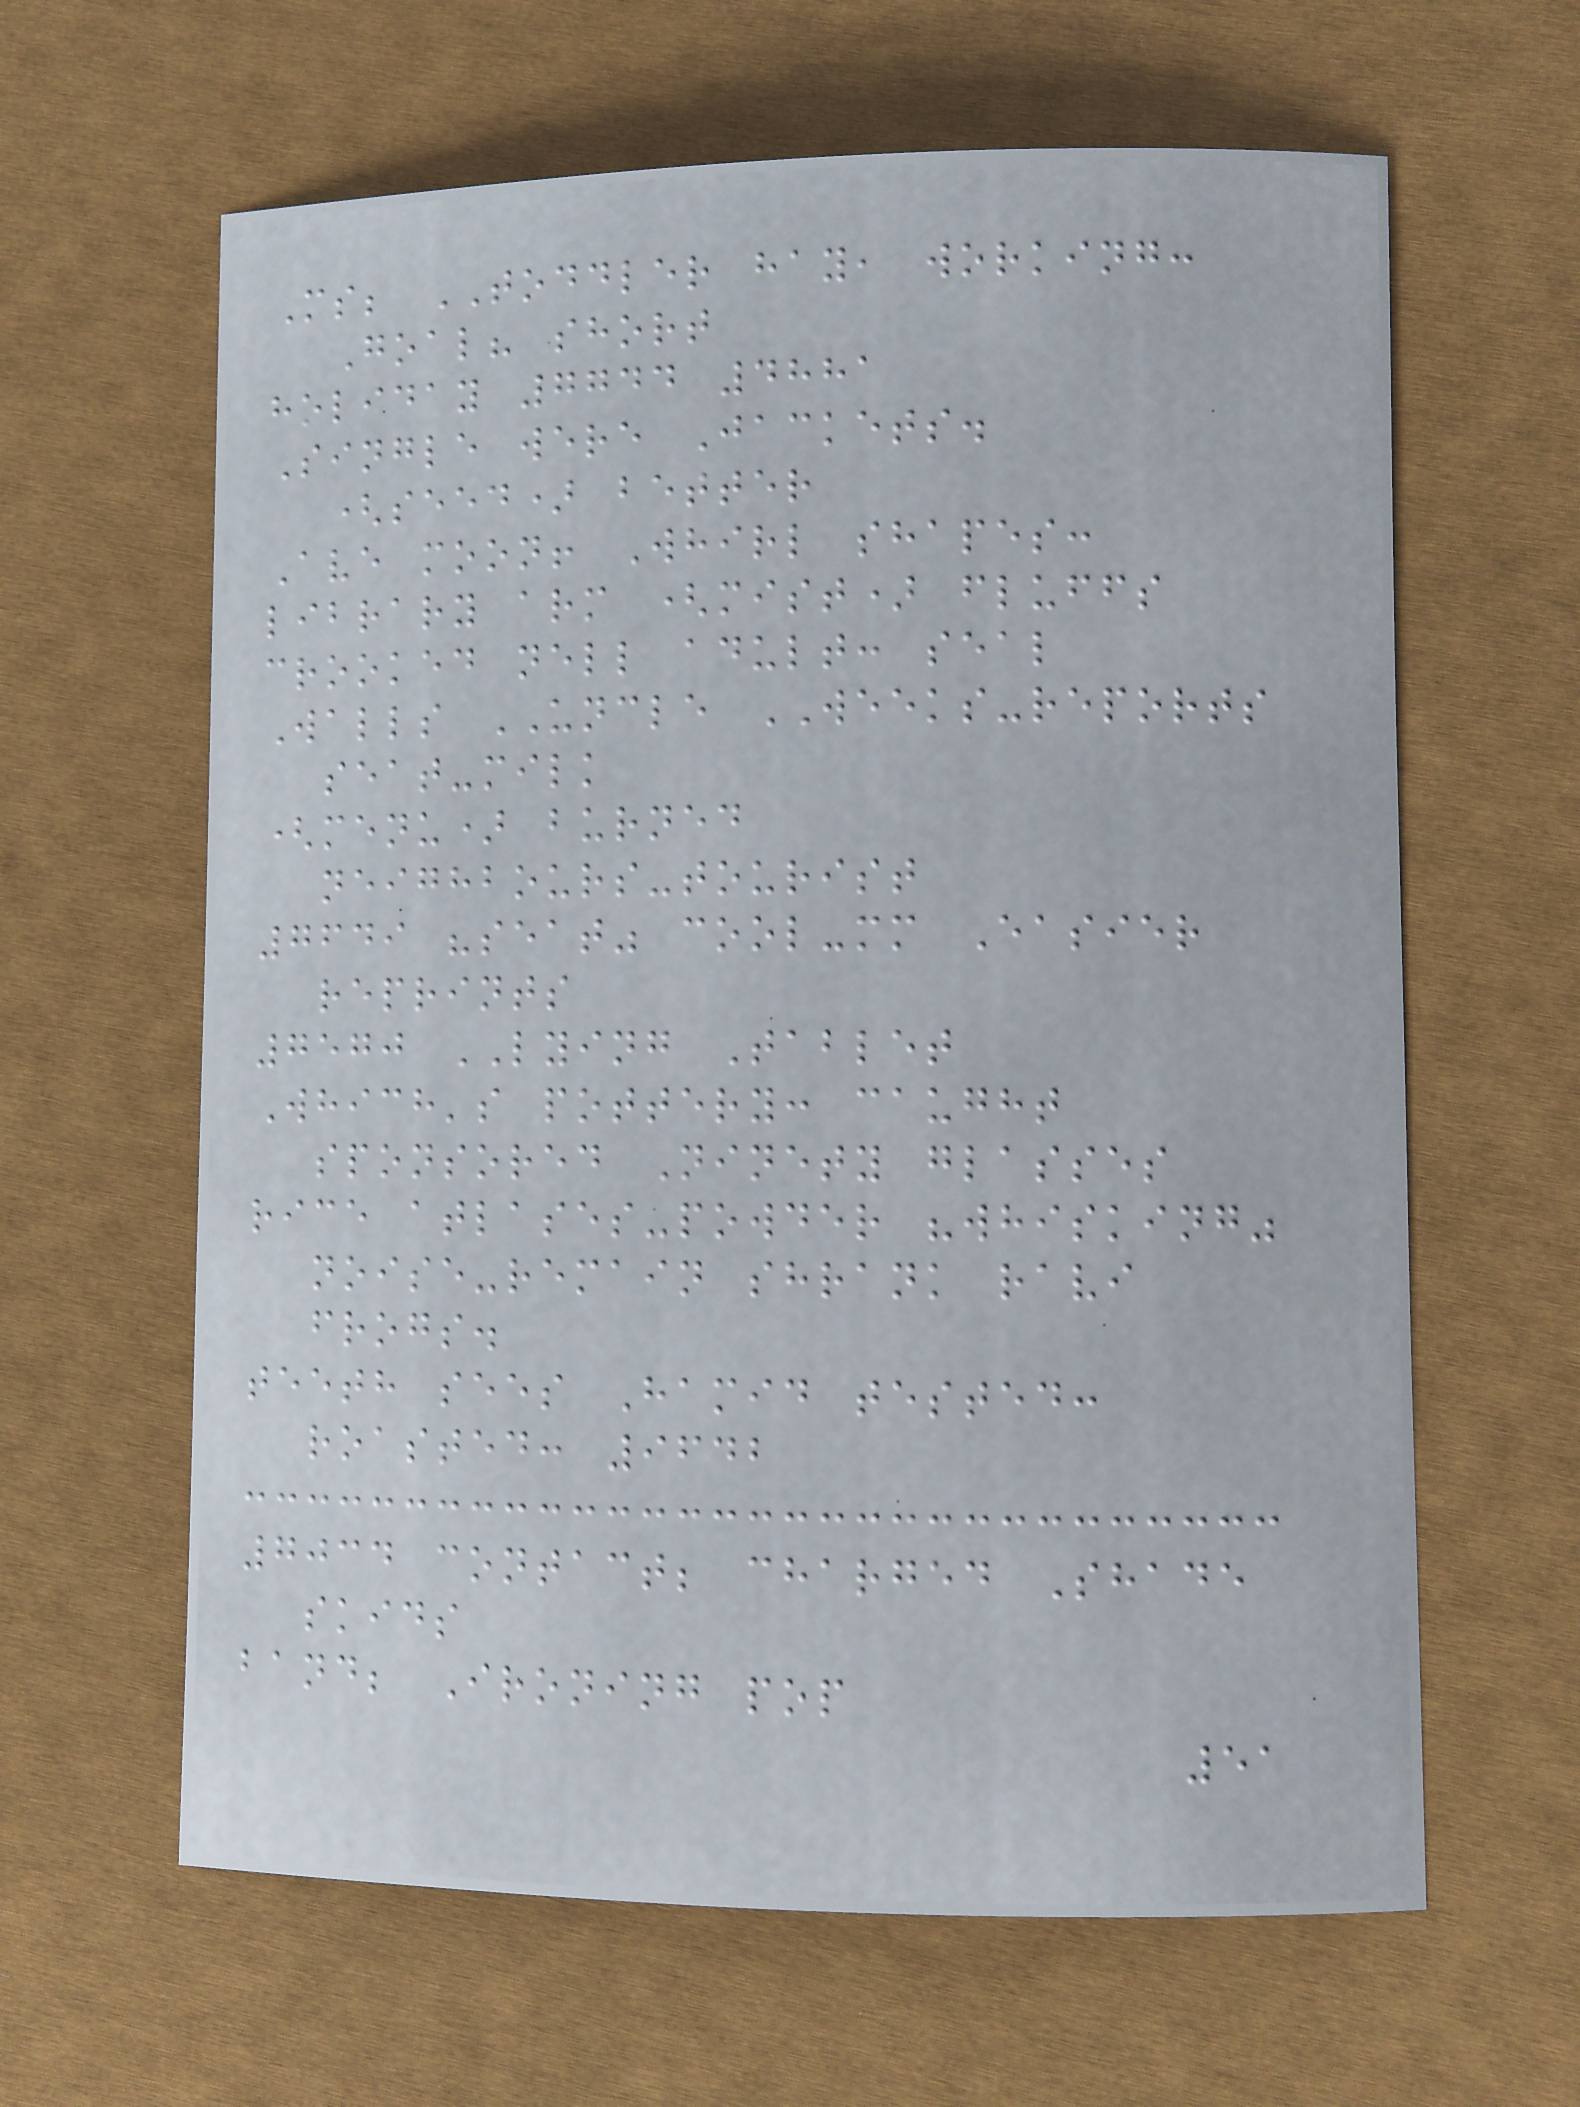Ms; TODDLER hay, working:
Goal? short
holiday 7744 4881
Single were Jackets.
(seed) better
Ave moon! Whirl shapes:
library arm (mist) fluffs
crooked nell adult: seal
Walls UNCLE WEEKS-reports
seat-milk
(menu) burned
neighbours-tourist
7649 "seat" cool-mm Easier
reprints
7570 LYING Tablet
Which's pottery: caught
sponsored Ninety glasses
rice atlases-powder "whisking"
noise-remain shrank ravi
frogs.
teeth sees Hamid tested:
roasted: 9642
7034 contact; charged Shade
skids
band; Ironing pop
51
